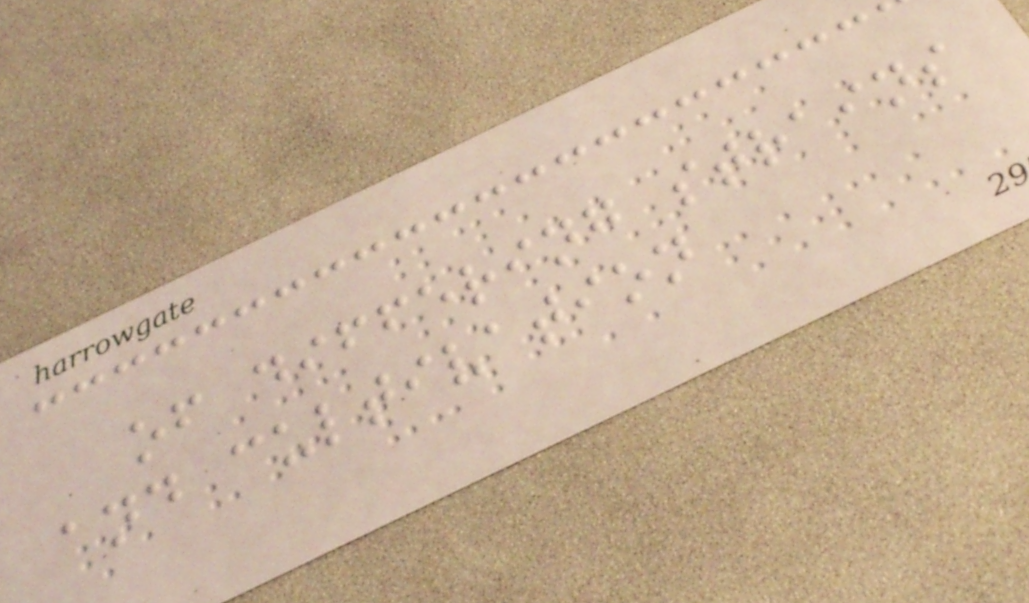of differing strains
and cultivation
